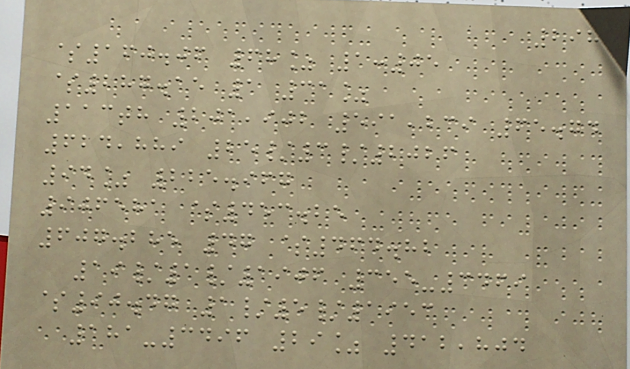298
$160.06 68% 1:05
$287.15 1 31%
113th 201,902 591,239 65.74
624,889 25/3/2026
94% 225.967
906581 $453.25
607.285 47 $464.82
19/1/1906 355-3469
$90.47 1/5/1953
181-3496 29% 412,804
